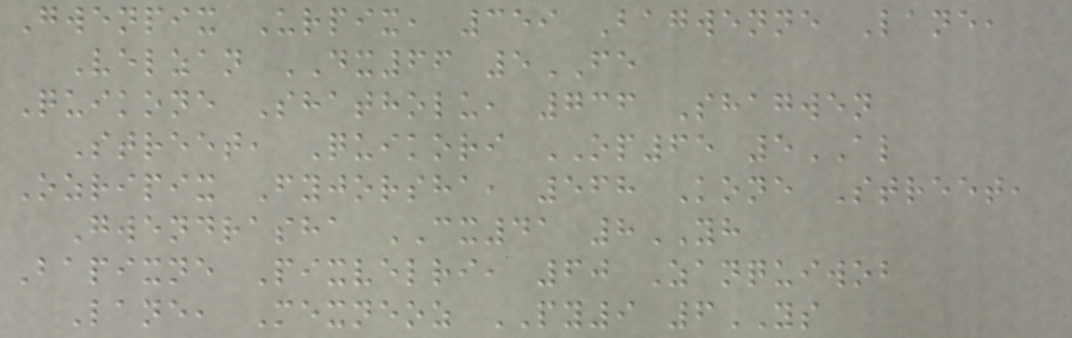Gwenpix Urpix, 359 Bagwenne Lane,
Velzan DX66 5FE
Quikone Shatholu, 736 Shagwen
Street, Quikori OP65 5AL
Ozripix Fyjorsha, 568 Kone Street,
Gwendrasha CX41 8YH
Bapixne Pixvelri, 60 Zanquiwob
Lane, Mexneoz PY9 6YS
